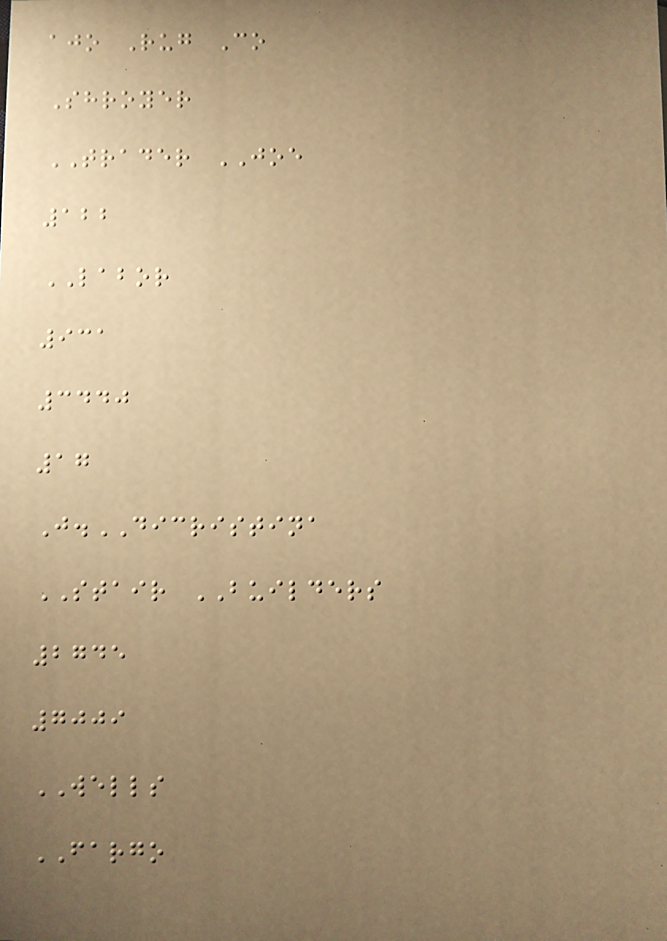ajo Rug Co
Shroyer
TRADER JOE
122
LABOR
931
3440
17
J.DICRISTINA
STAIR BUILDERS
2745
7009
WELLS
FARGO
